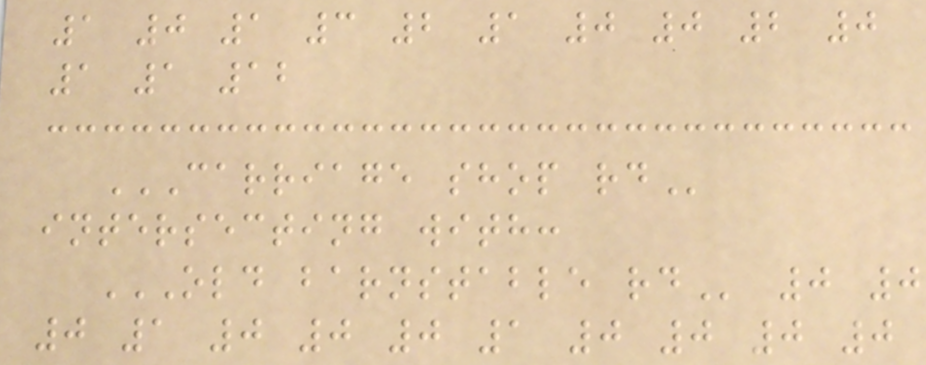1 0 1 3 2 1 0 0 2 0
1 1 12
CARRIAGE SHOP RD
intersecting with:
OLD BARNSTABLE RD 0 0
0 1 0 0 0 1 0 0 0 0
